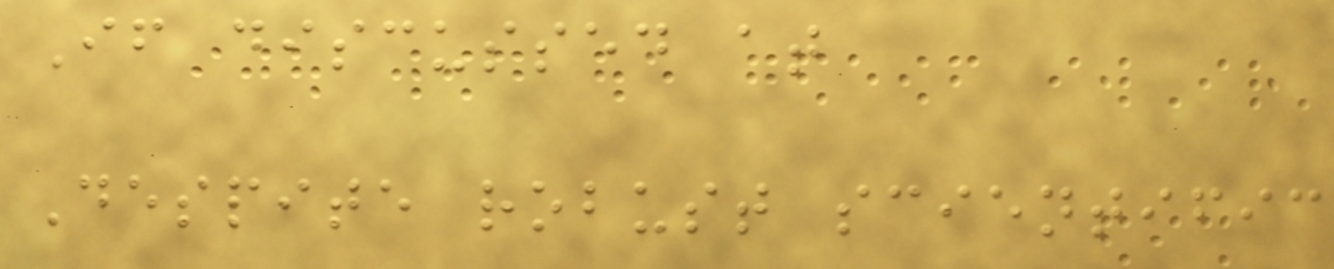If discussed at
Despite robust scientific
